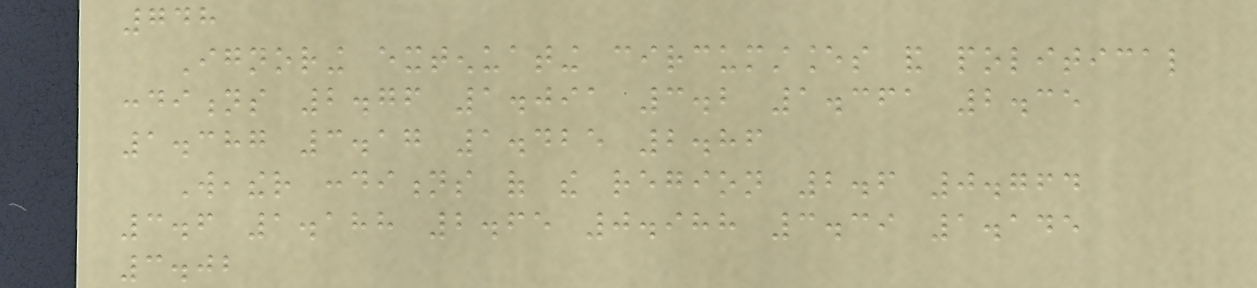748
Ignoring extenuating circumstances and political
conditions 2.76 1.091 3.2 1.361 2.35
1.387 3.17 1.425 2.86
Weather conditions of the region 2.6 0.764
3.6 1.188 2.65 0.988 3.39 1.145
3.02
